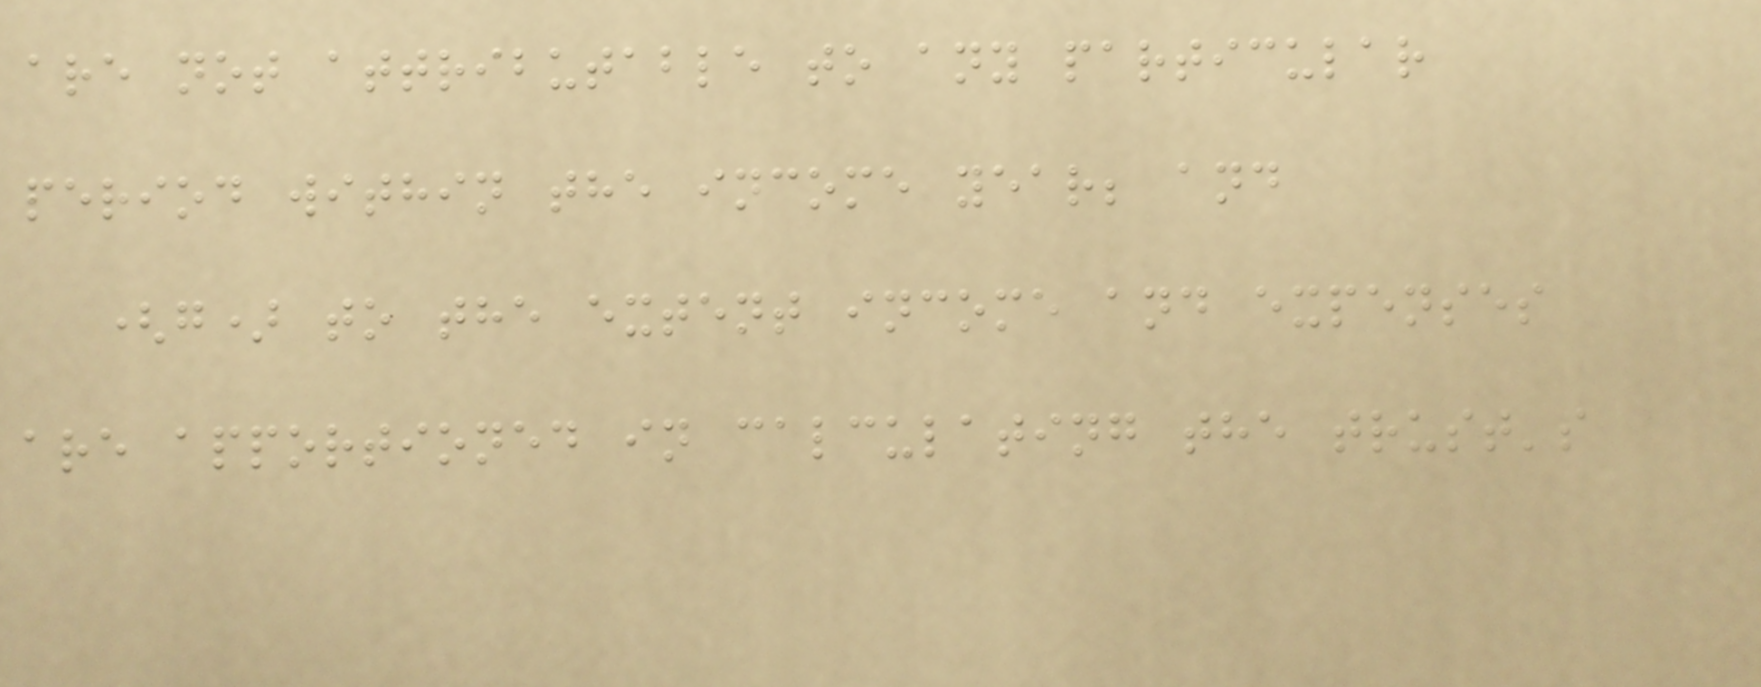are not attributable to any particular
period within the income year; and
(g) to the extent income and expenses
are apportioned in calculating the trust's
